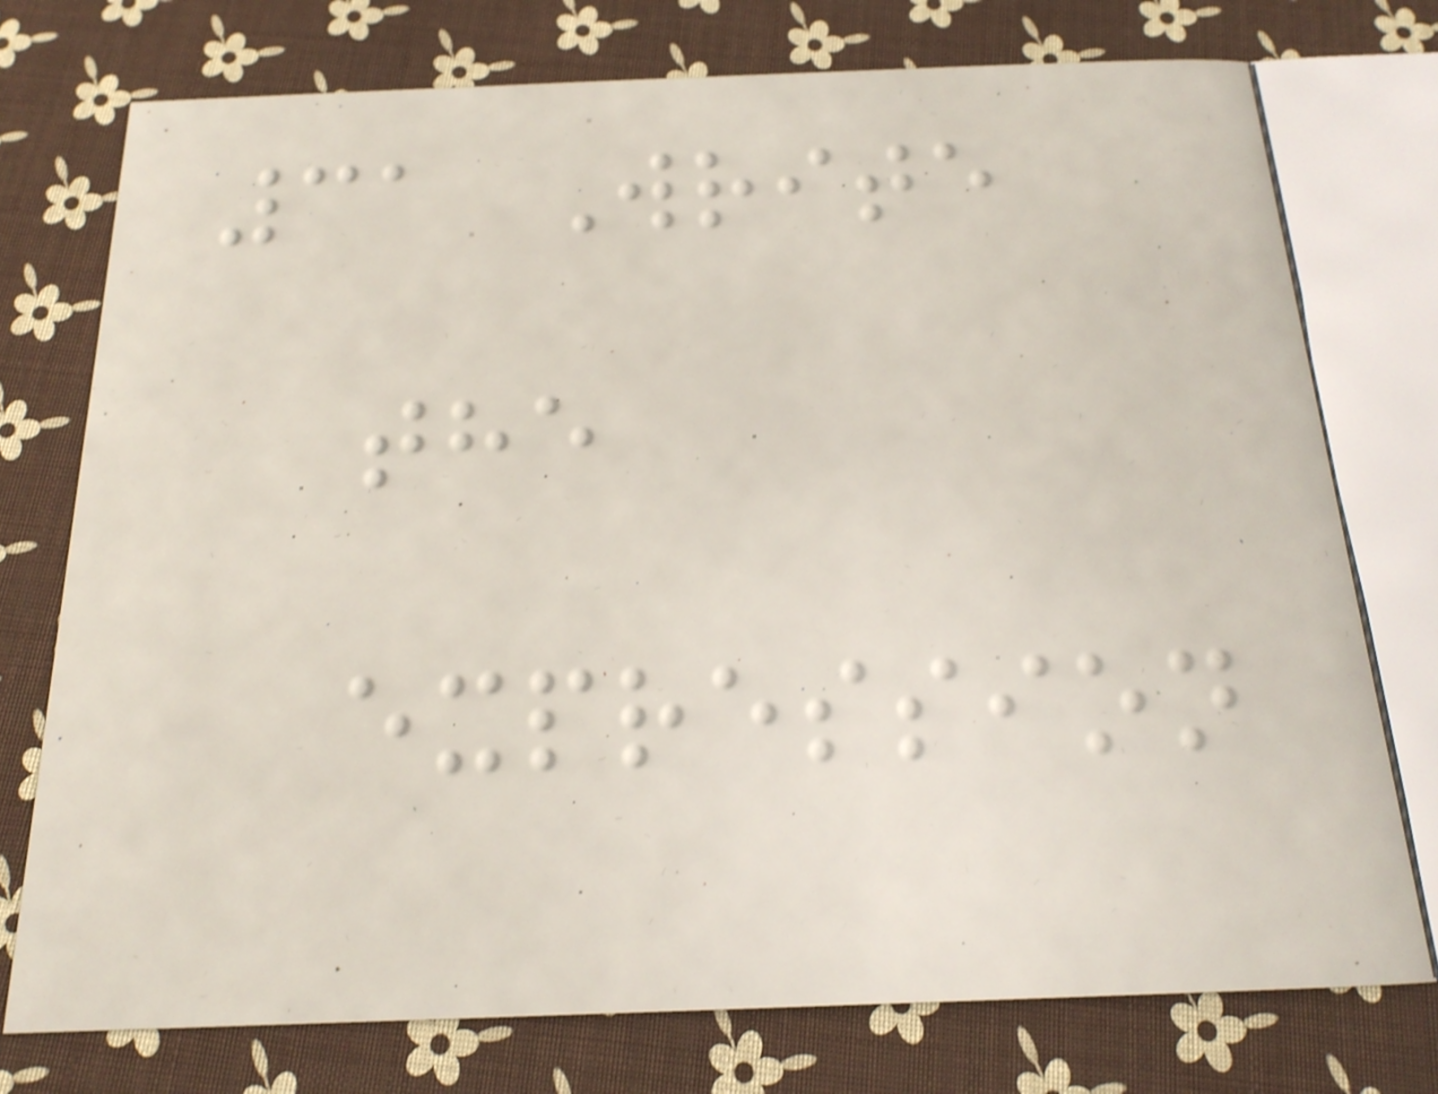31 Write
the
expression
